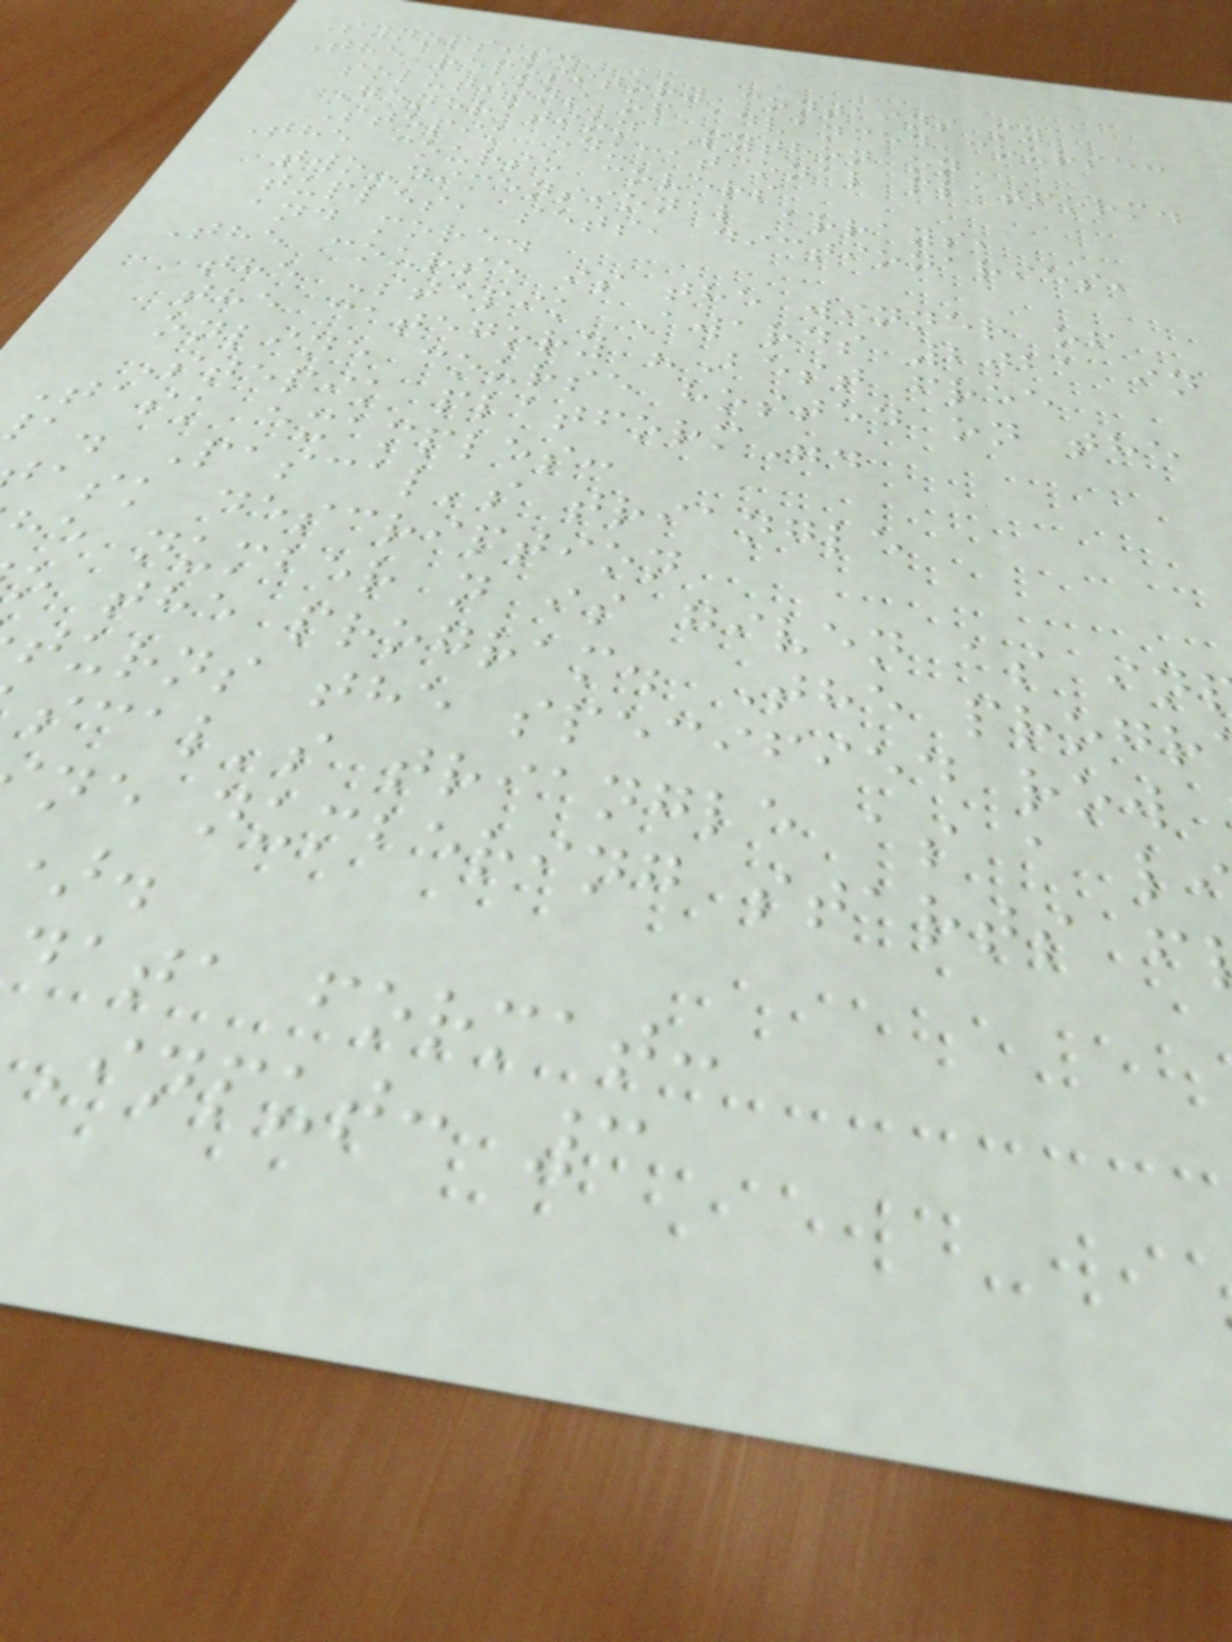Synopsis:
The repository contains my
solutions of advanced course:
Generation Python on
Stepik educational platform.
The course covers
two-dimensional arrays,
tuples, sets, dictionaries,
and more.
The course is the winner of
the Stepik Awards 2021 in
the category "Best free
online course hosted on the
Stepik platform".
Task examples:
a. Pascal's triangle
ask description
he number n is given as in
o the program. The progr
turns the specified row
scal's triangle as a l
ne numbering starts f
data format:
Input: 3
